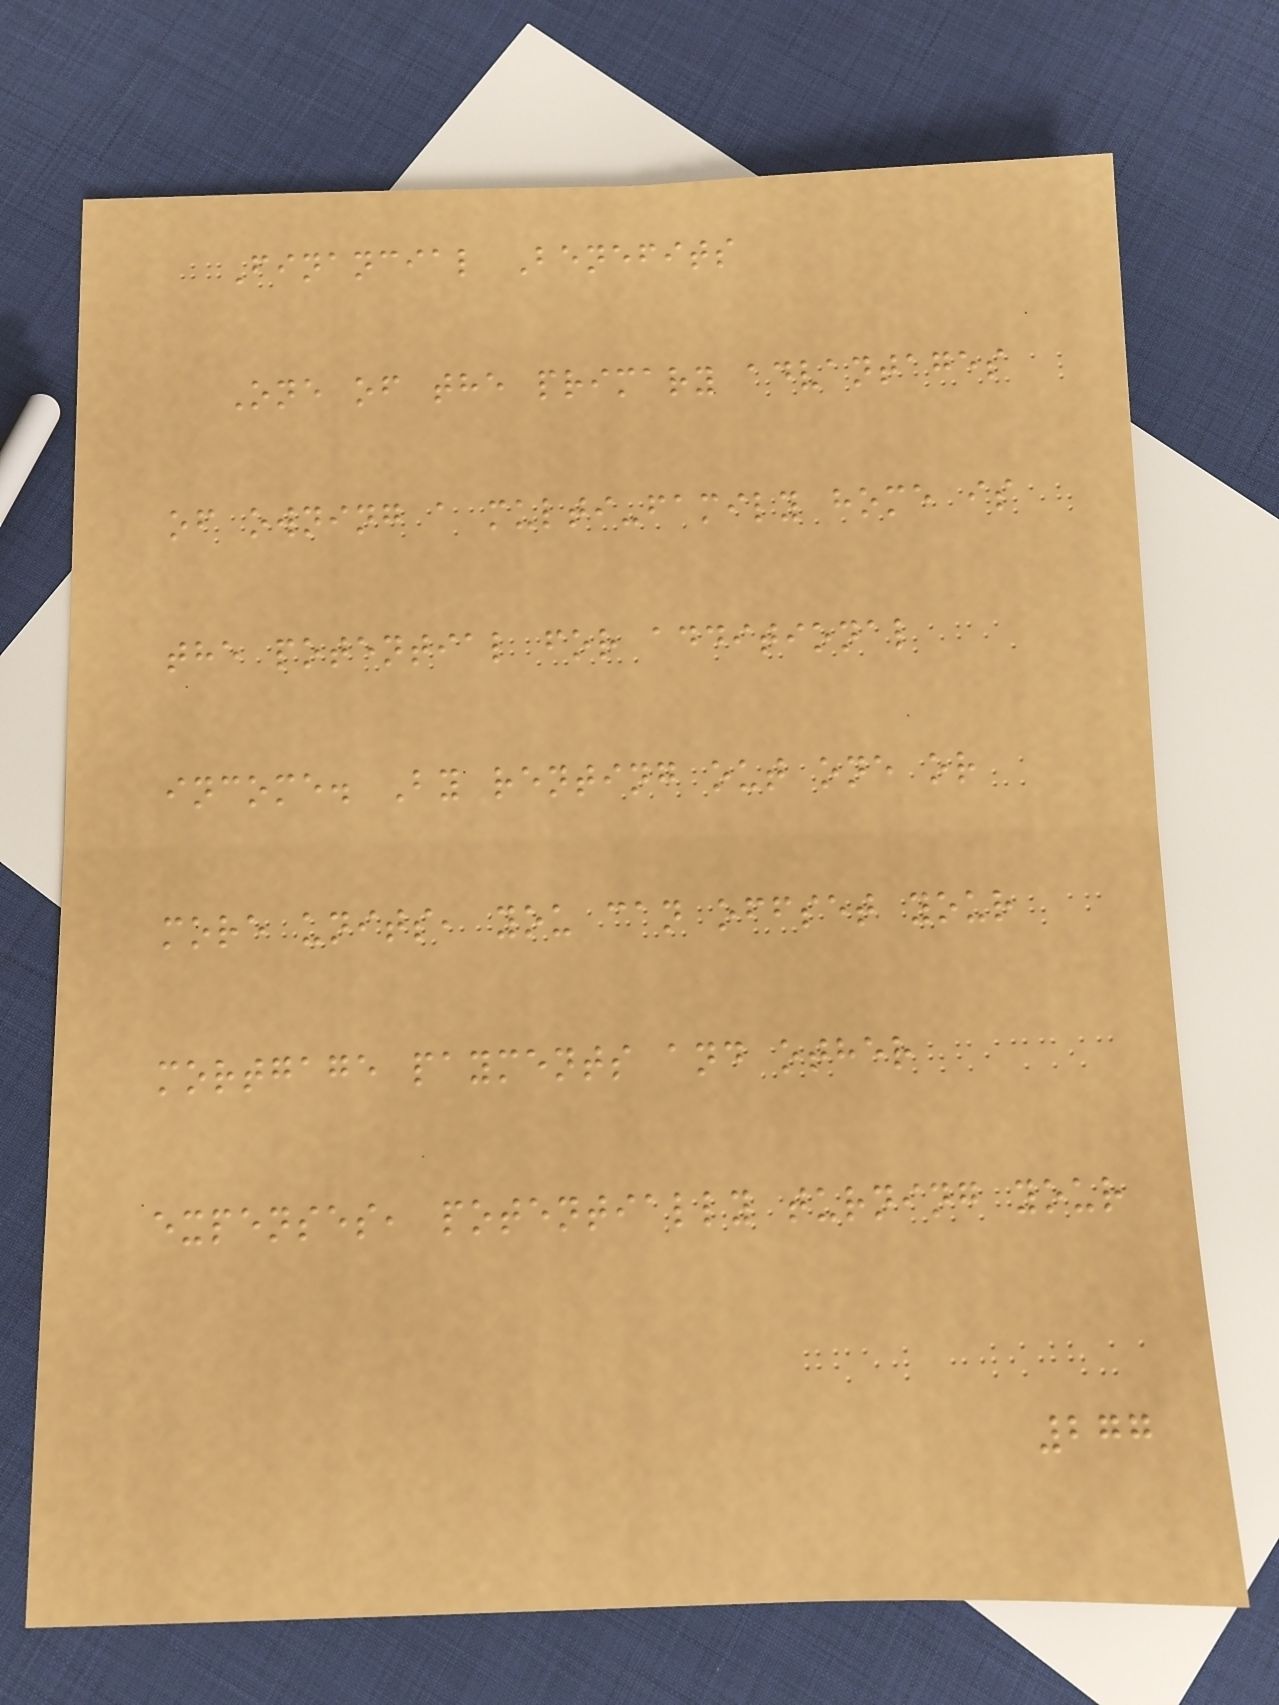Financial Benefits
One of the primary advantages
of owning a multi-family home is
the potential for additional
income. By renting out one or
more units, you can offset your
mortgage payments and other
expenses, potentially turning your
277
